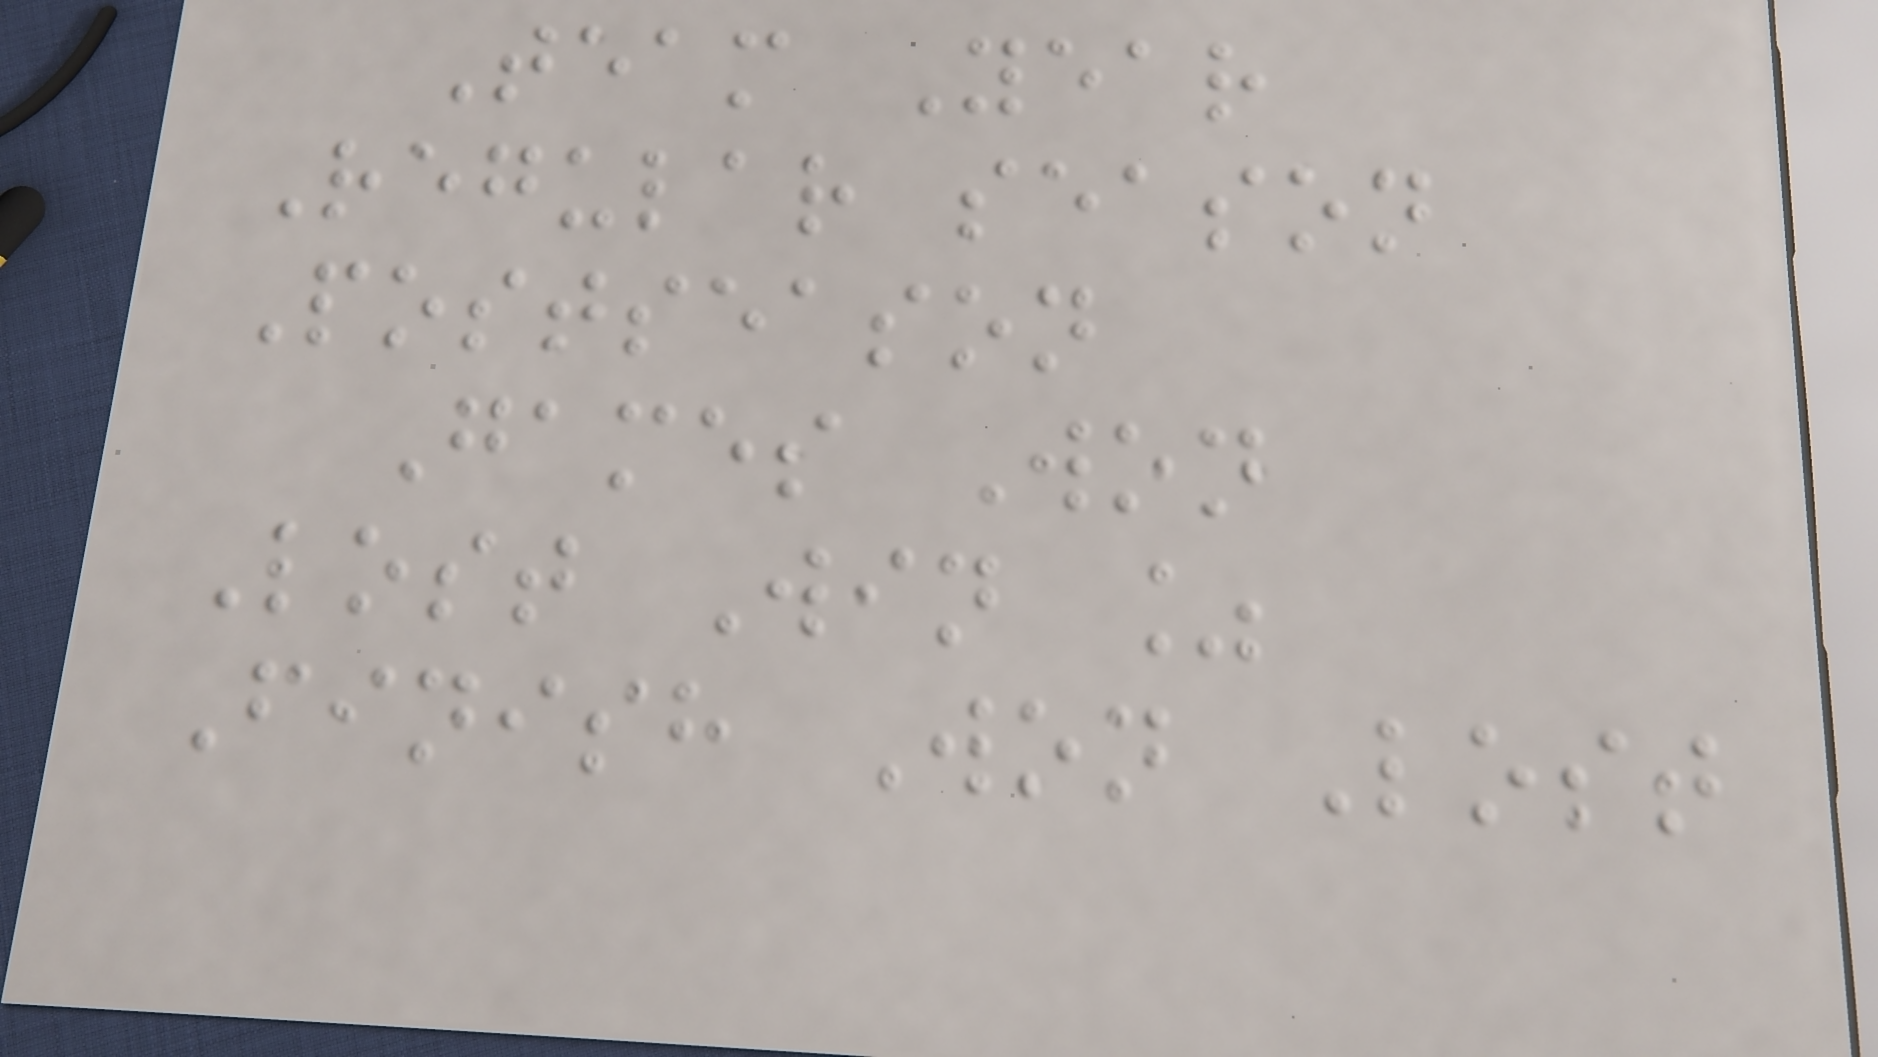Team Year
Regular season
Postseason
Games Won
Lost Win %
Finish Won Lost
